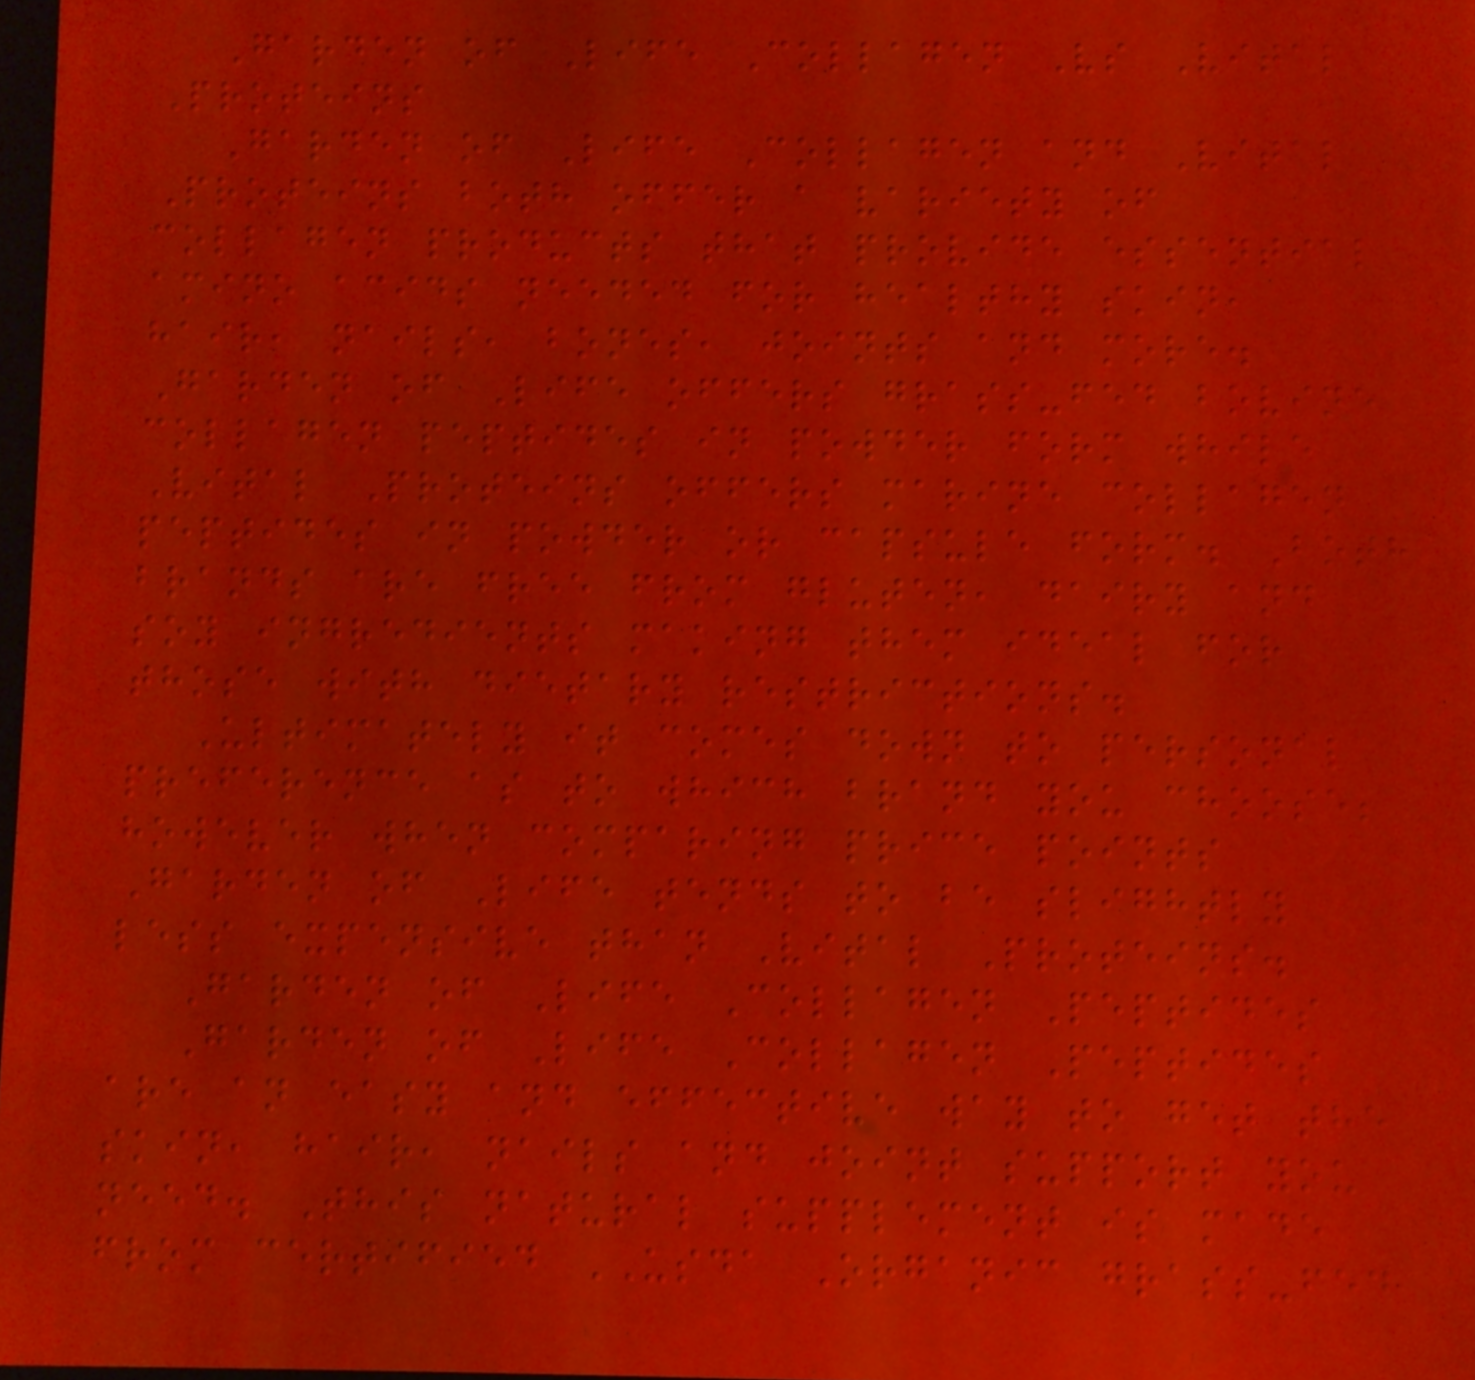Garden of Life Collagen Vs Vital
Proteins
Garden of Life Collagen and Vital
Proteins both offer a variety of
collagen products that provide essential
amino acids needed for healthy skin,
hair, nails, bones, joints and more.
Garden of Life offers grass-fed bovine
collagen peptides in powder form while
Vital Proteins offers marine collagen
peptides in powder or capsule form. Both
brands are free from gluten, dairy and
soy ingredients making them ideal for
those with dietary restrictions.
Ultimately it comes down to personal
preference as to which brand you choose;
however when comparing price points
Garden of Life tends to be slightly
less expensive than Vital Proteins.
Garden of Life Collagen Peptides
Garden of Life Collagen Peptides
are an easy and effective way to get the
skin, hair, nails and joint support you
need. This natural supplement is made
from certified USDA Organic grass-fed
